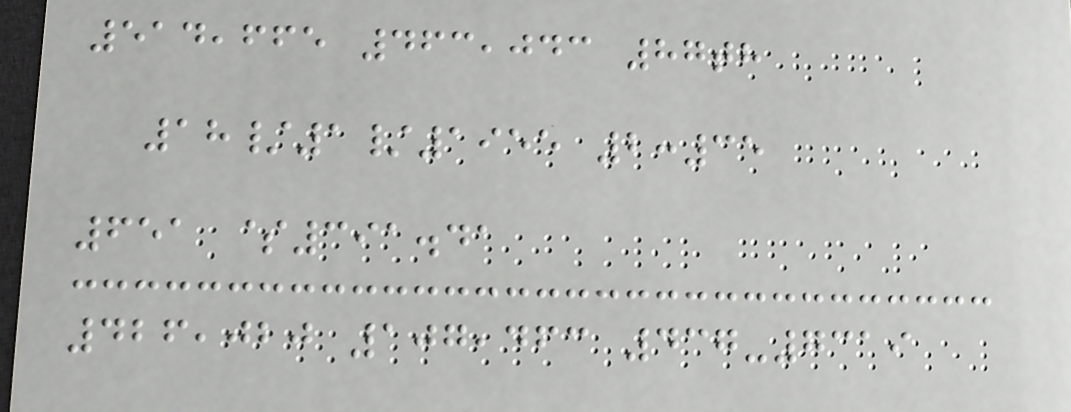514,665 463,043 87th
18/1/1955 2:35
651 $391.41
426,020 107,463 437-7319
